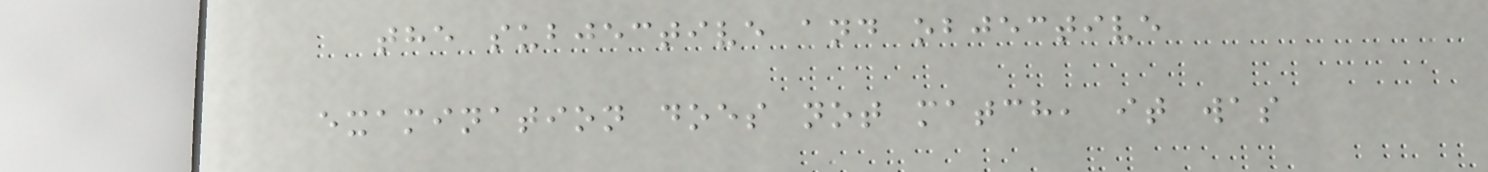the subjective and objective
examination does not match, it was
